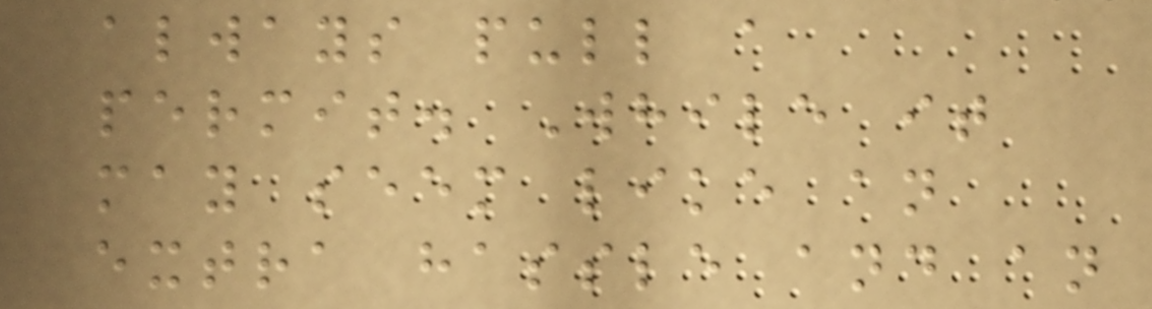always pull a
permit. While it
may seem like an
extra hassle and an
